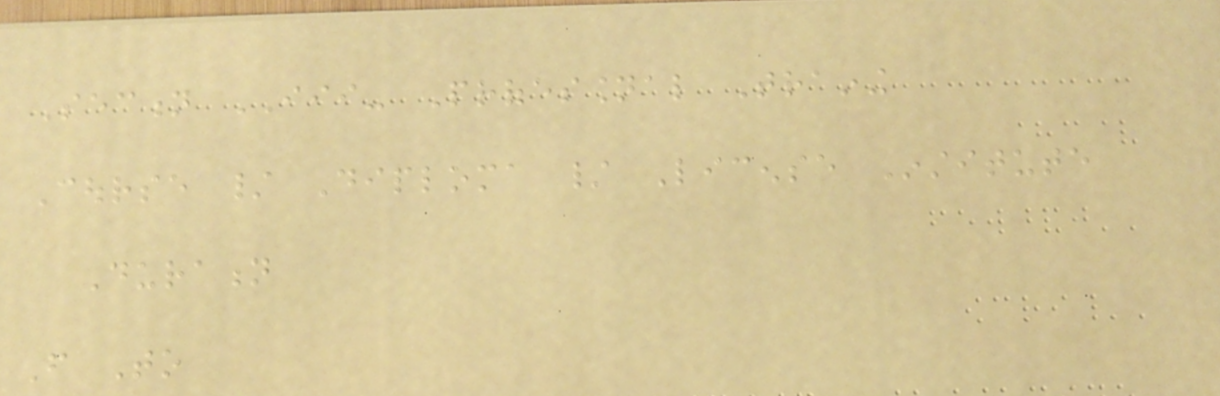Section III- Professional Training
Course / Diploma / License Institute
Duration
From To
